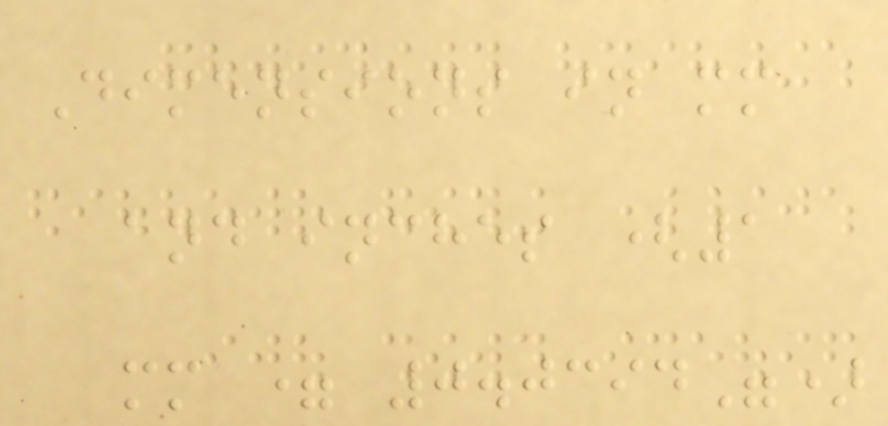Dimensions in mm
and inches (1
mm = 0.0394")
